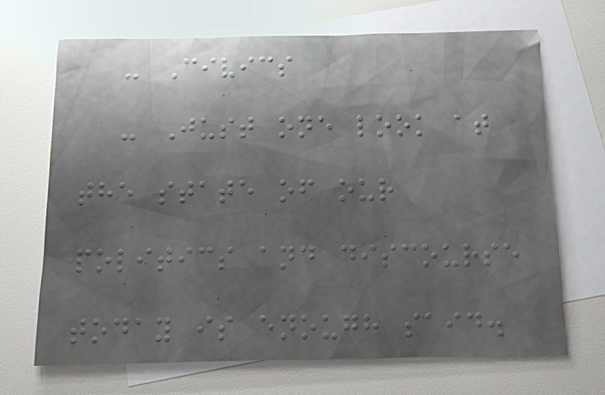- Civics
- Just one look at
the state of our
politics and discourse
today is enough said.
